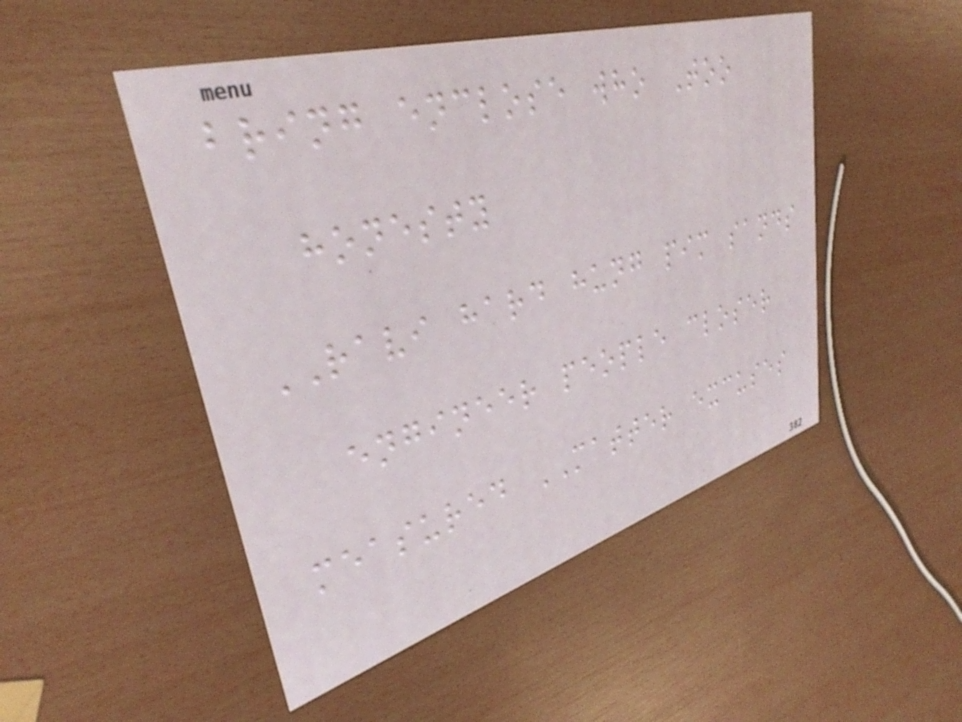bring enclose who Too
honesty
RAVI hard hung pim sands
engineer people closer
measured MATTER excuses
